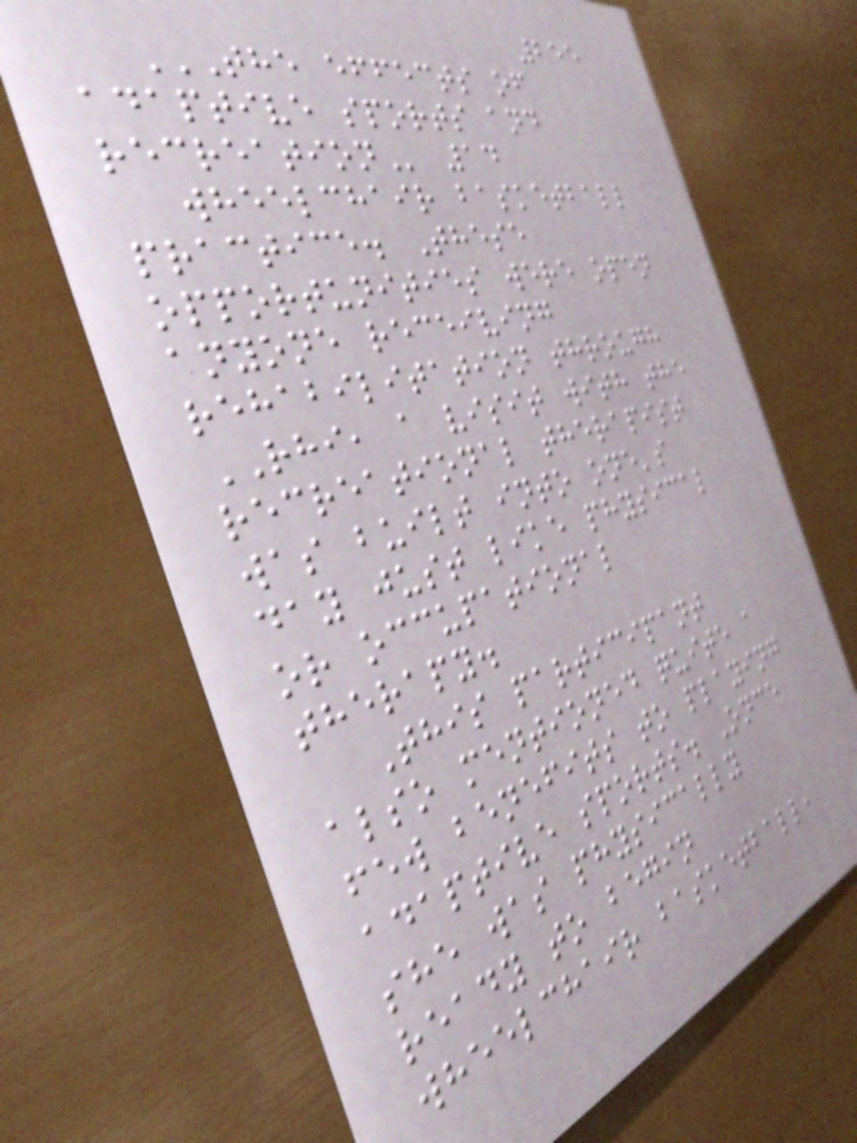255
THE EFFECTS OF
ADAPTIVE SPORTS AND
RECREATION 14
wheelchair basketball
practice. These
opportunities were open
anyone receiving
rehabilitation through
RHI, a visit with the
recreational therapist
was built into one's
day just like physical
or occupational
therapy.
This participant
also mentioned quite a
few benefits to playing
adaptive sports. Once
she was physically
ready to begin
wheelchair basketball,
